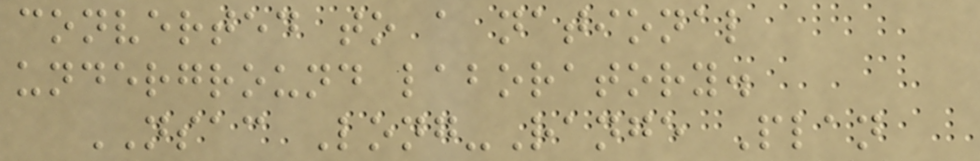converted to a national
underground laboratory.
NSAC Long-Range Plan
